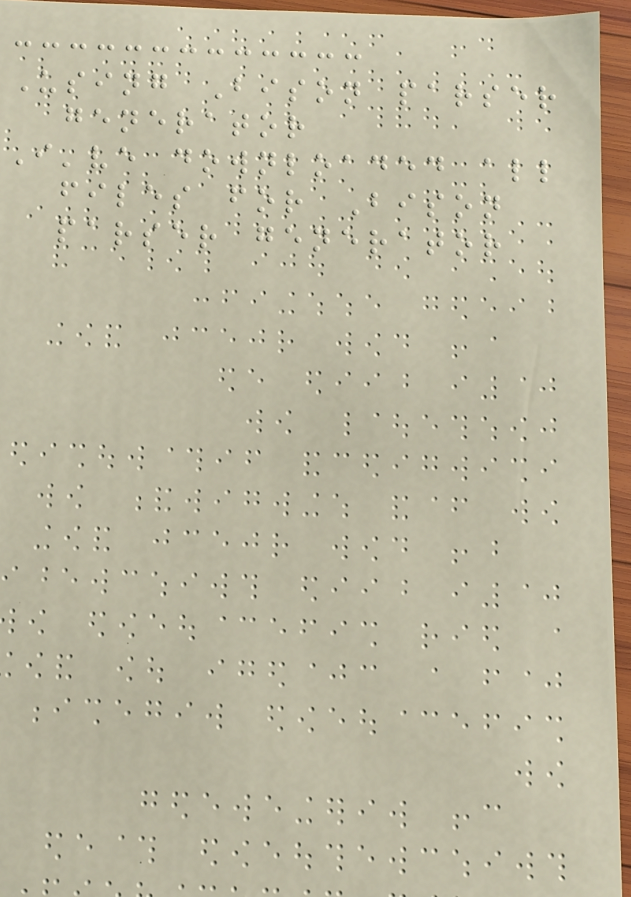Using Bison parser
generator
I've downloaded all
files for Bison
parser generator
